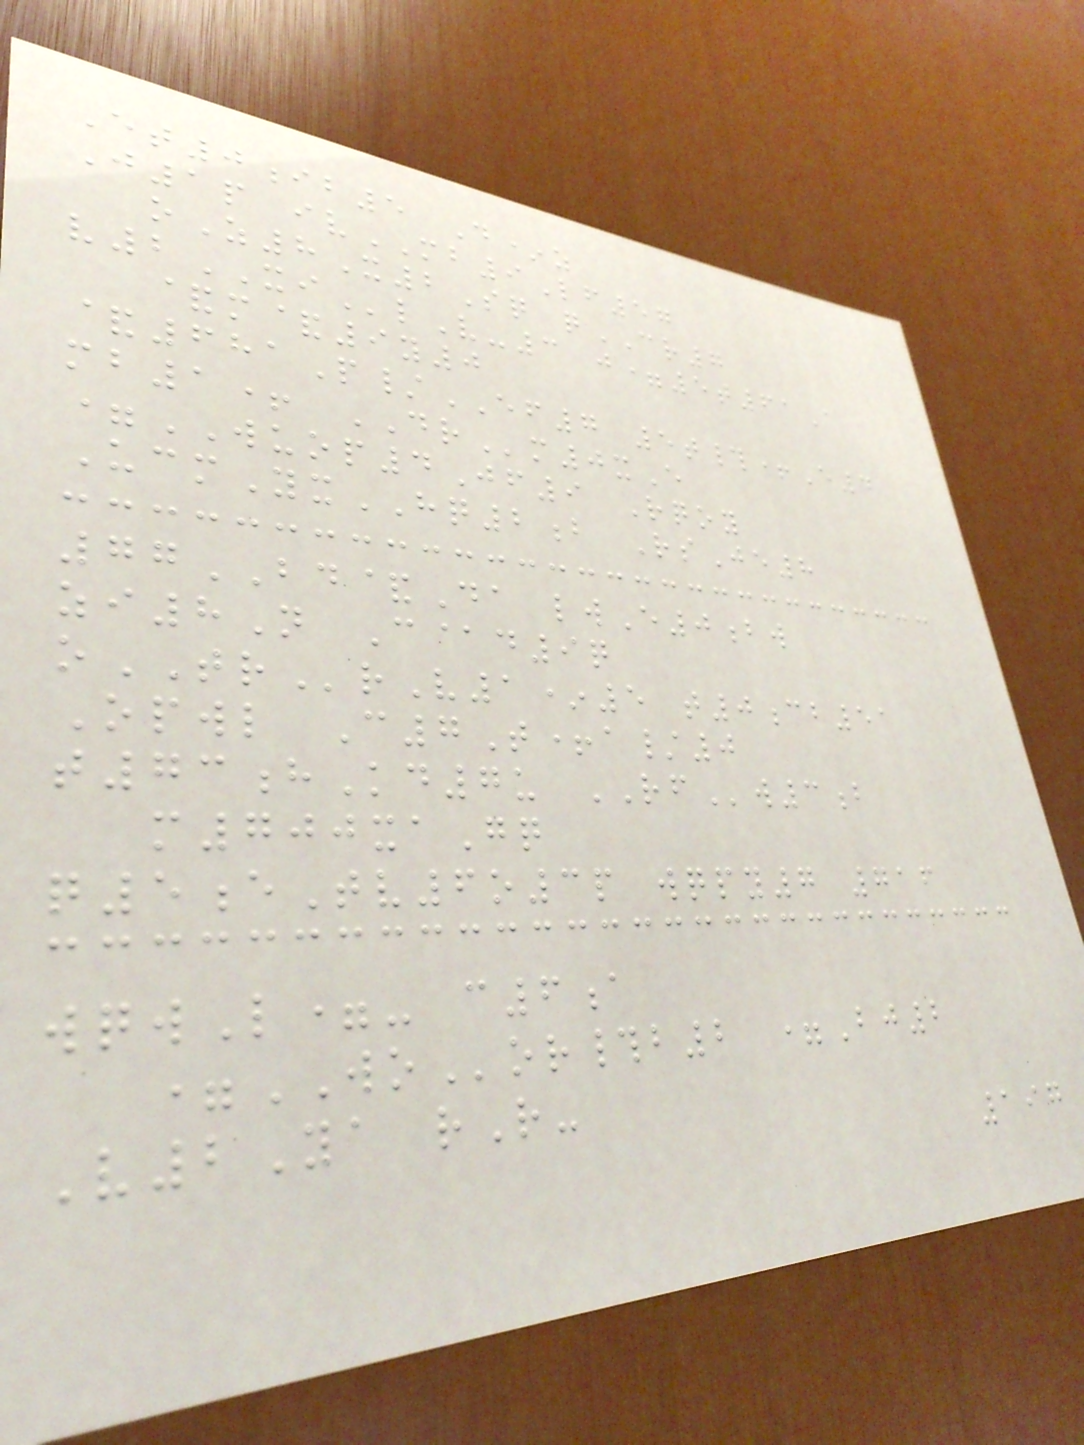Et0ib5 D*z
J1p ivMB9Lf57
oZ8X2Sq qCR7
v2XIlV-3 j=5t61A
&m&9y0
&681P/EF7 5t#+E4
mb1+ DRm0xE
=WUOP4Jf9 Rqoy
UcmYxHQ2b RsJe8
77BD&Da lwE0bw
zi8N C@d9q
oTRrV1*5 t0cb51
Opwl C7T+a/0
t73hKd7u RFw3b
m700xaGq
q5eTv6o3p wqpy7 716
wqwL=- c6a
=WOor#b2 =Bj2
V2Ya rR-
197
